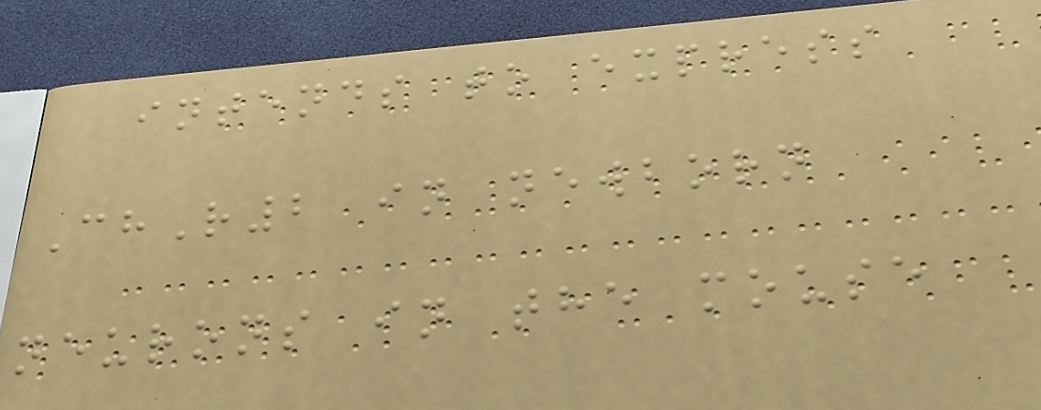intends to express
ChR2 in newborn
neurons in the mouse
